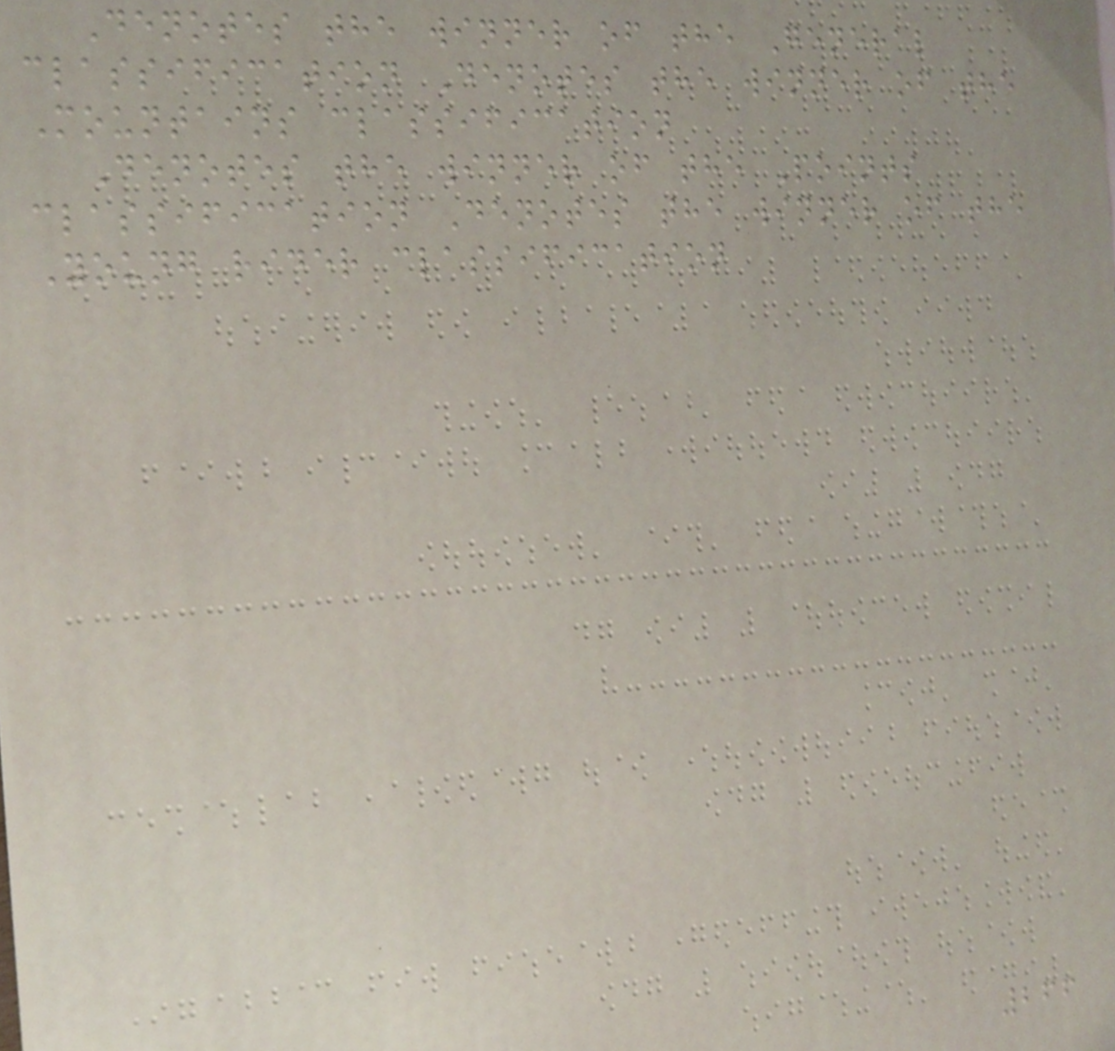Denotes the winner of the General
classification Denotes the winner of the
Mountains classification
Denotes the winner of the Points
classification Denotes the winner of the
Young rider classification
266
